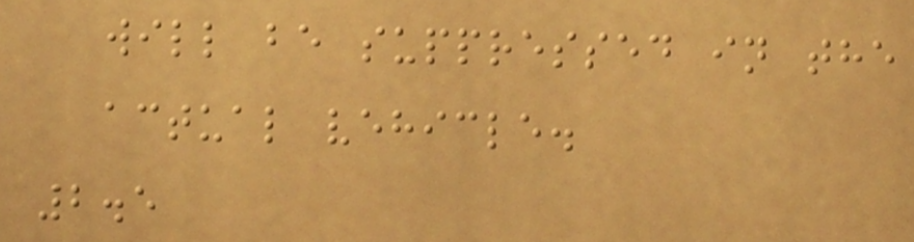will be suppressed in the
actual vehicle.
2.5
